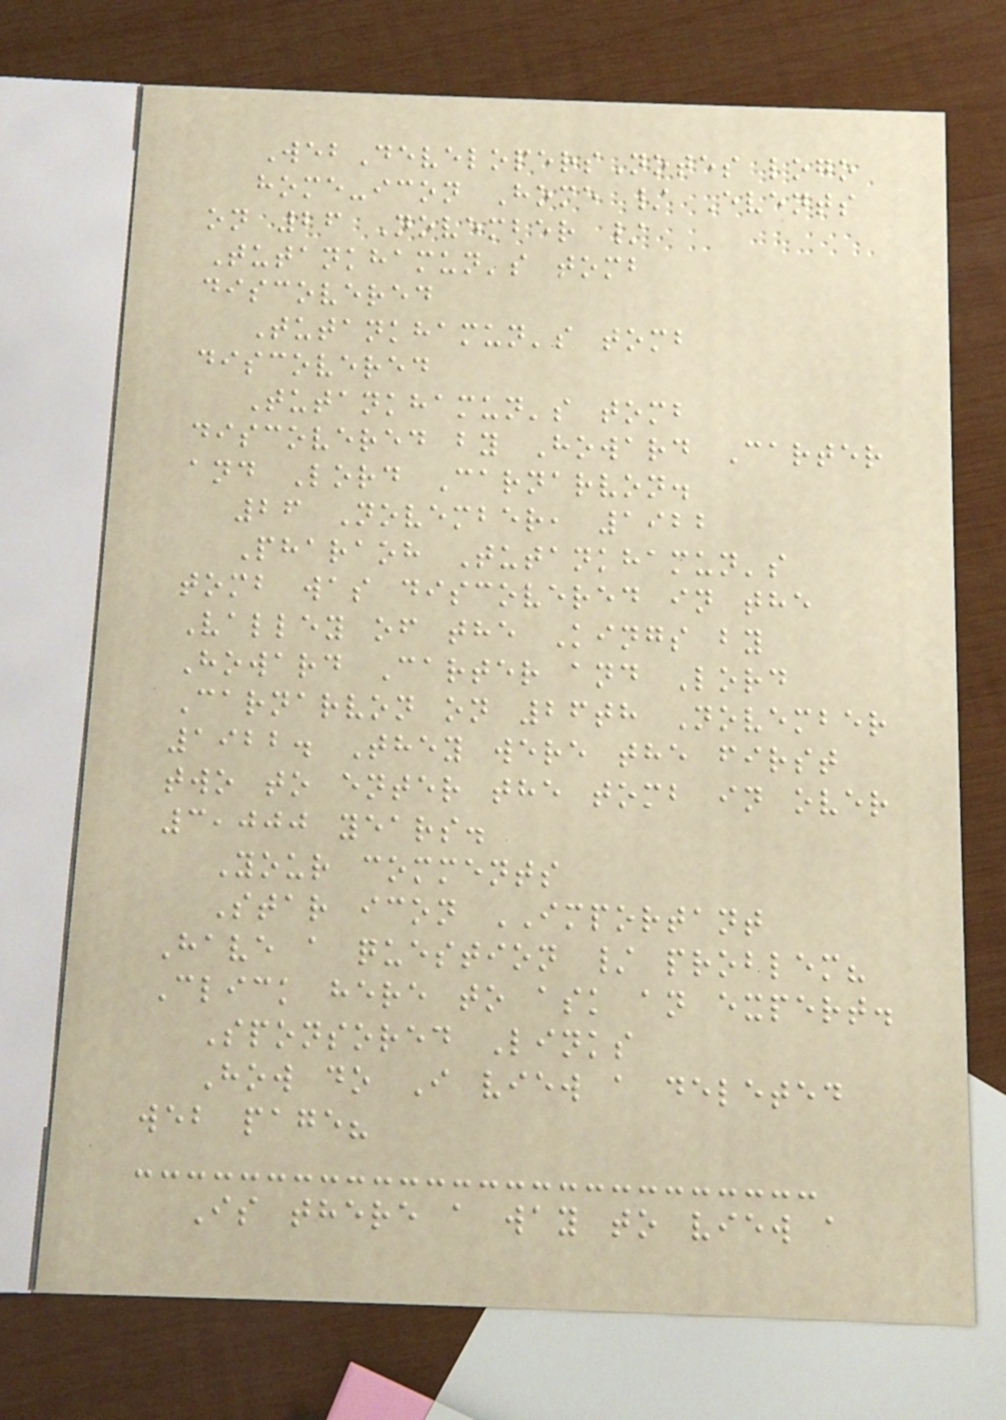WebDevelopersNotes logo
home-icon Home / Events
on 26 November /
Tutankhamun's tomb
discovered
Tutankhamun's tomb
discovered
Tutankhamun's tomb
discovered by Howard Carter
and Lord Carnarvon.
26 November, 1922
Pharaoh Tutankhamun's
tomb was discovered in the
Valley of the Kings by
Howard Carter and Lord
Carnarvon on 26th November
1922. They were the first
two to enter the tomb in over
3,000 years.
Your comments
Star icon IMPORTANT
Have a question / problem?
Click here to ask an expert.
Sponsored Links
How do I view a deleted
web page?
Is there a way to view a
